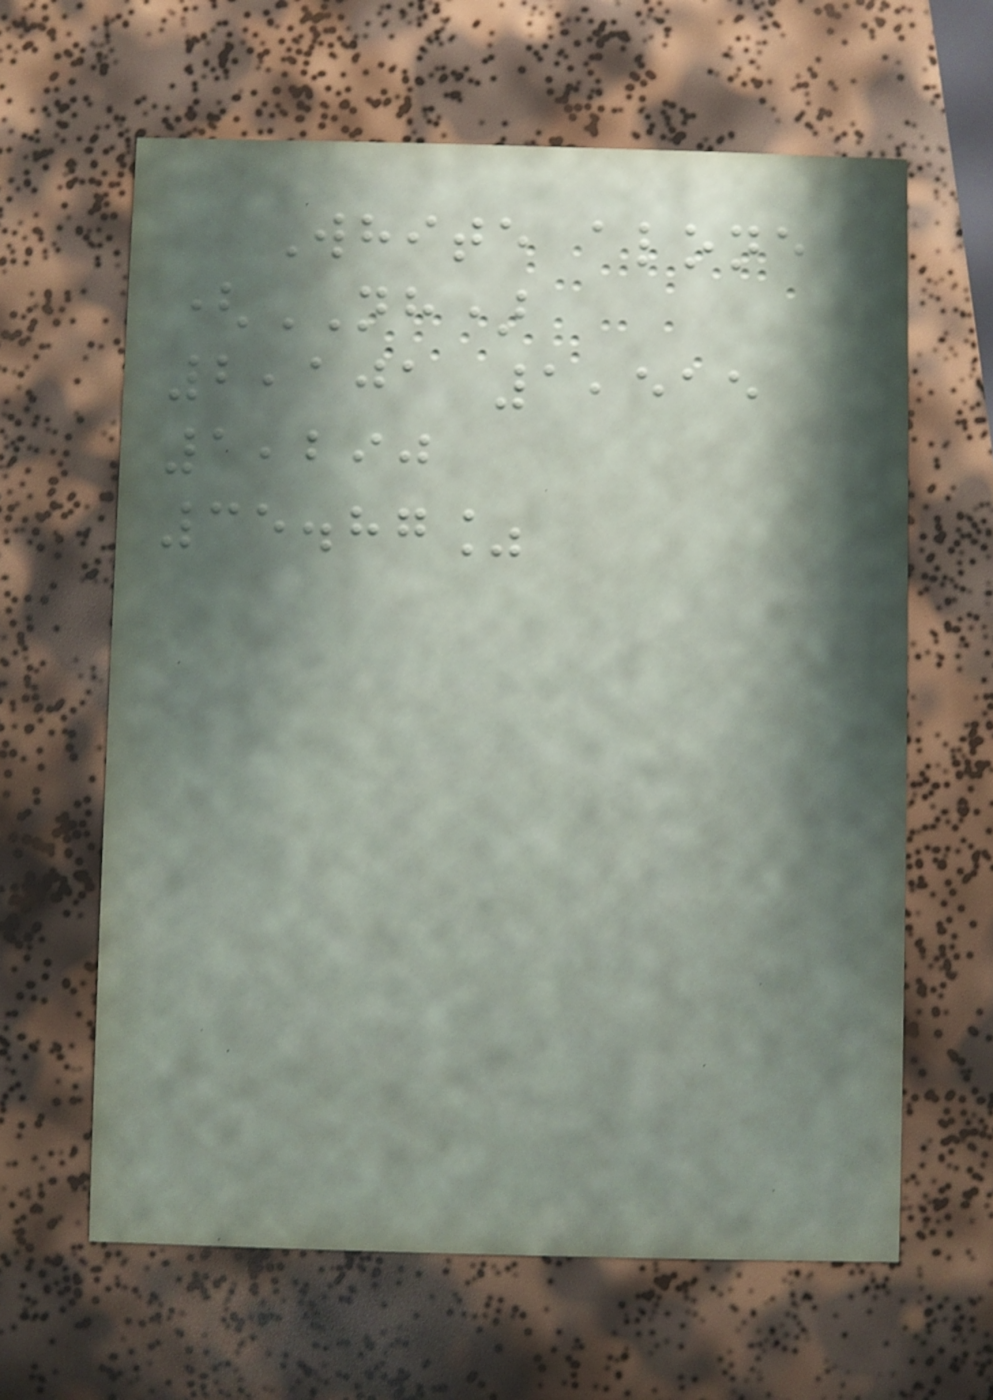White alone
(NH)
2,101 1,515
1,290
35.87%
